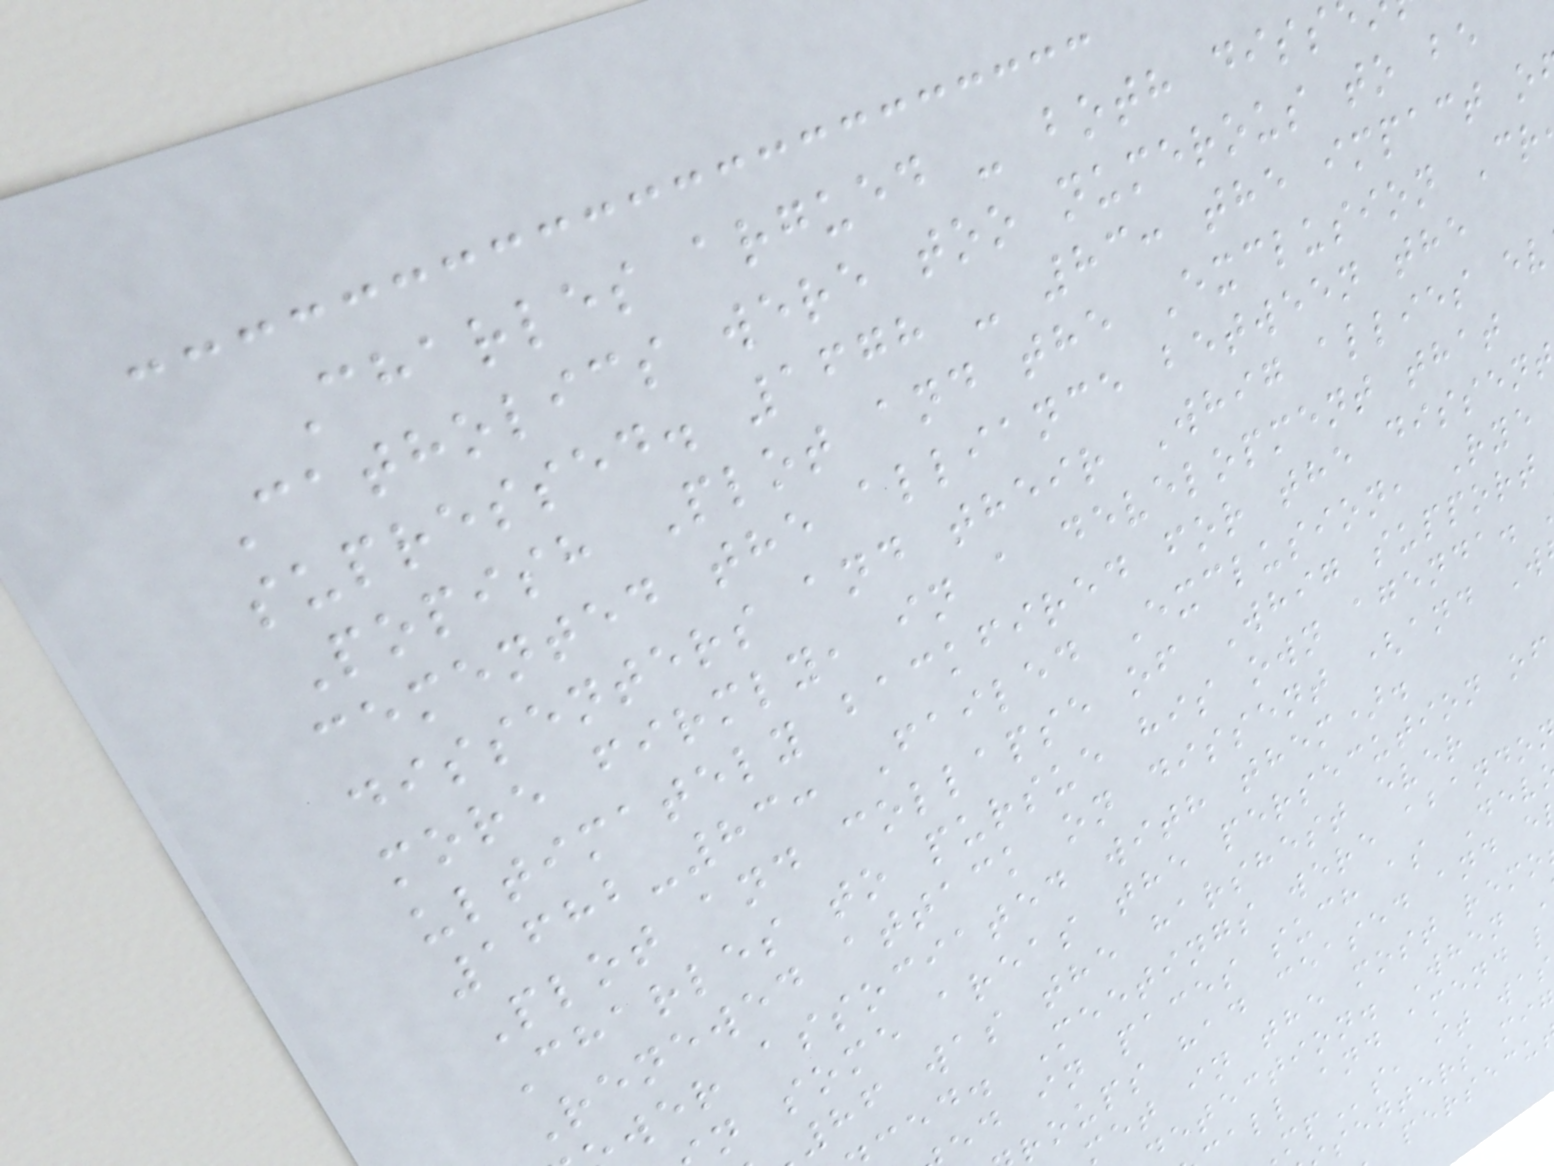Charles argued - both diss
Catholics were too numerous to be
supressed. 1678 - 83: the impact o
Popish Plot and the Exclusion Cr
cemented the alliance between the
dissenters and their Whig allies ev
more firmly, in a development that
ultimately backfired for the dissent
1682-83: Failed Exclusion, Rye
Plot and collapse of Whig support
Charles to pursue his own agenda.
Renewed attack on dissent (and W
wer associated with them).
n some areas the persecution of
86 was the harshest ever
ced. Meetings were abando
ed in paces such as Dev
roups had ceased and e
et in the most remo
etection. When
all and amend l
senters mi
